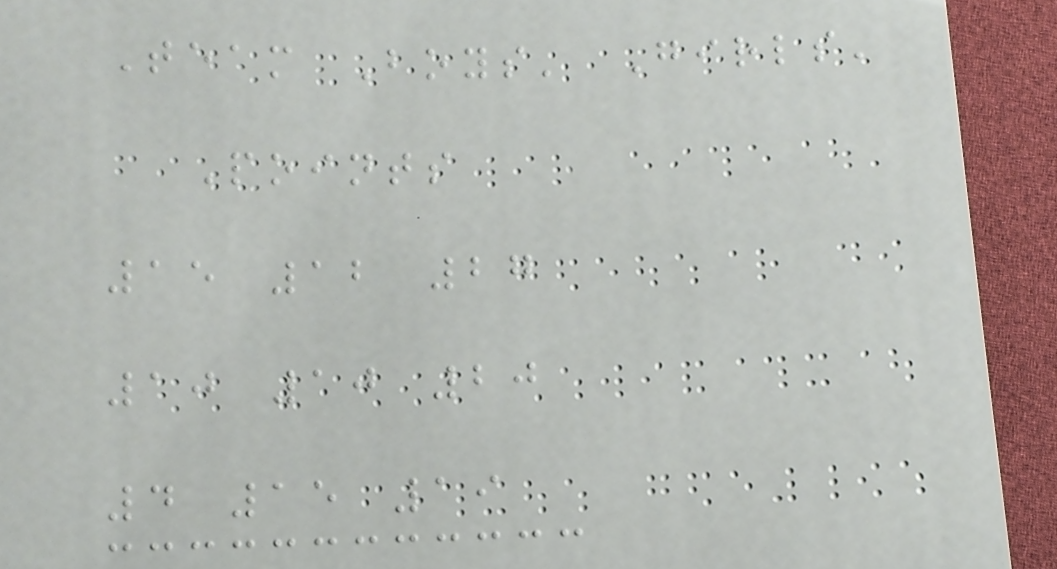Team Boys' Girls'
Points
15 12 27
10 10 20
4 15 19
